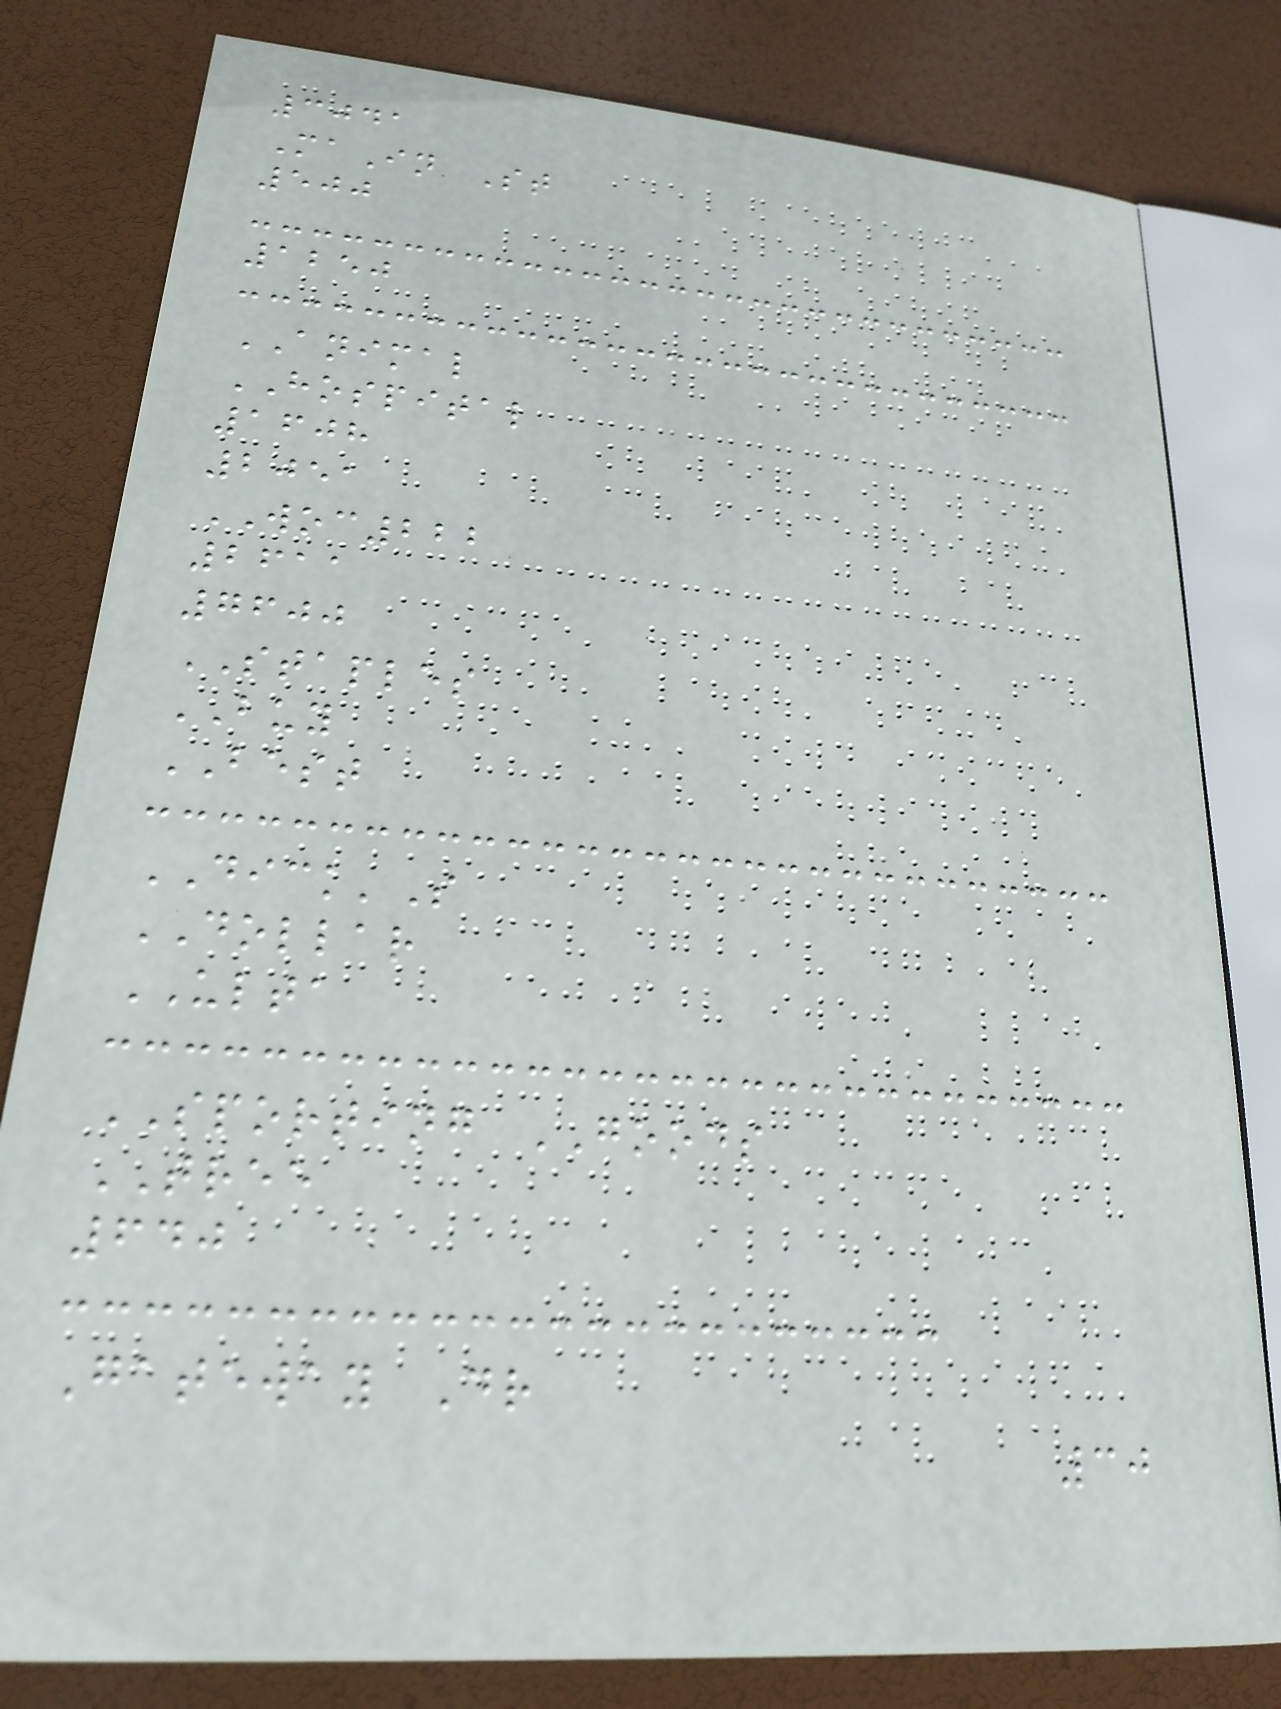3041
MaIn St
500
1250
ANIMAL
HOSPITAL
1608
2051
WOC222
2611
7600
STAPLES
BUY
BEST
DICK'S
DOLLAR
ULTA
SPORTING GOODS
TREE
640
Gateway Dr
30
